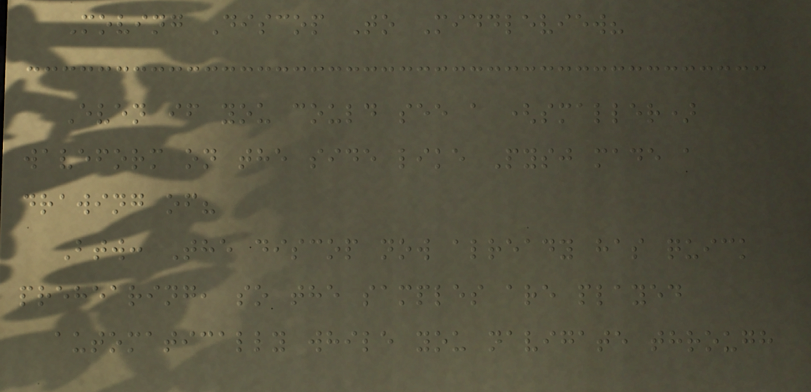Moving Discop To Middleview?
Even if you could see a (smaller)
waveform on the side like Pysj made a
drawing of?
Btw: The discop now already has quick
prehearing, so the samples are played
automatically while you navigate through
